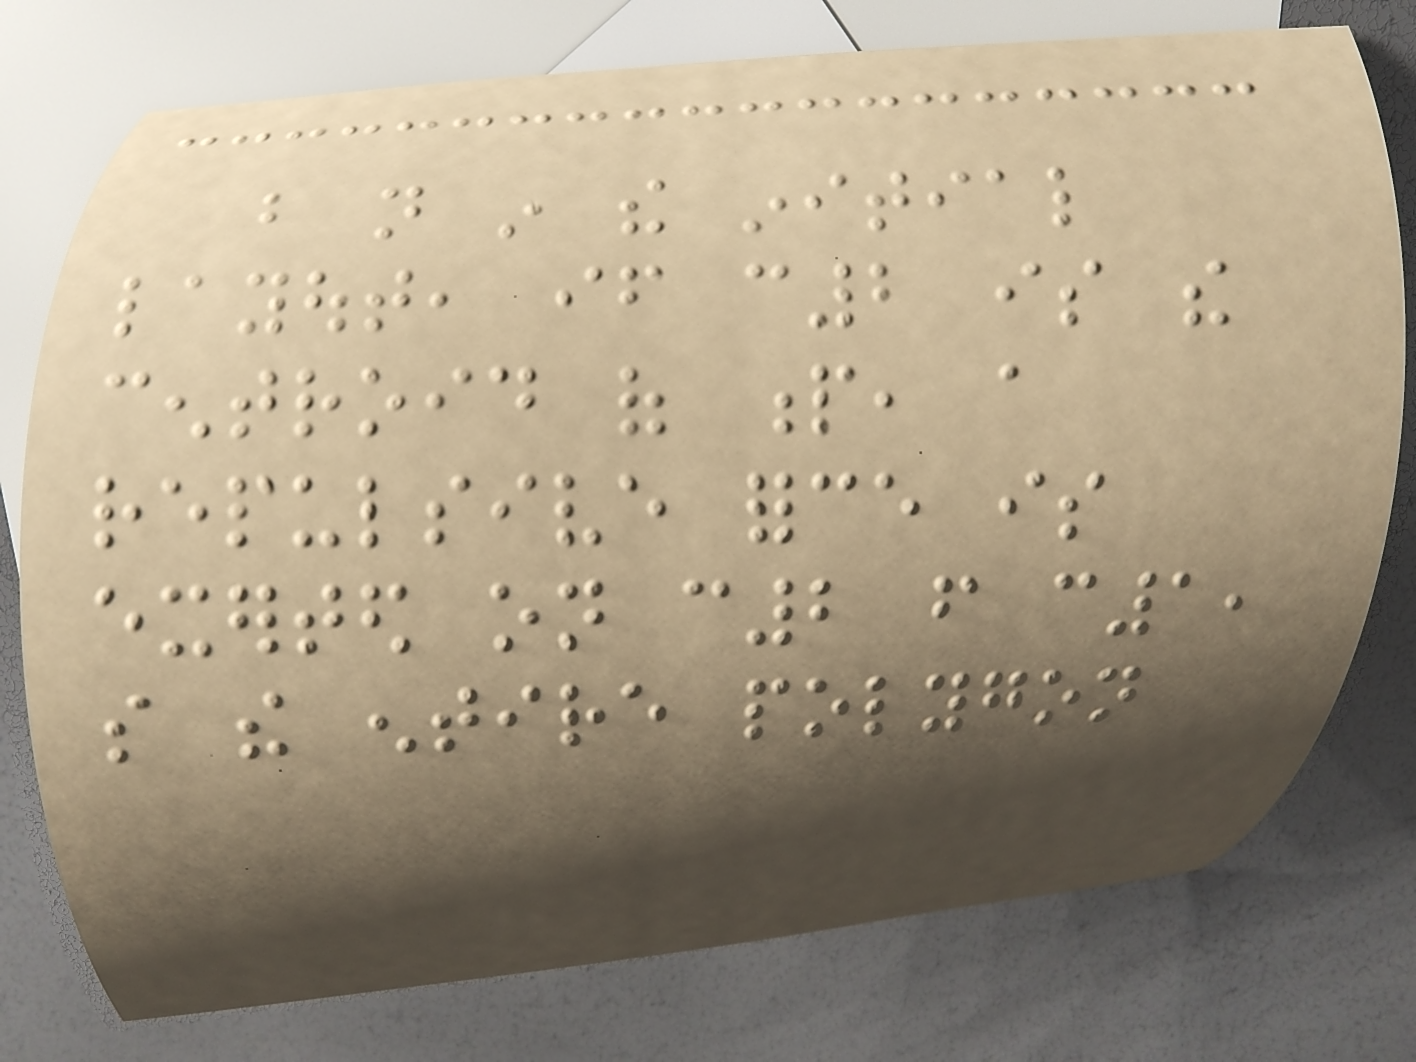but not in the initial
layout, if c2 is the
centroid of p, a
repulsive force is
exerted on c2 from c1,
so the entire polygon
